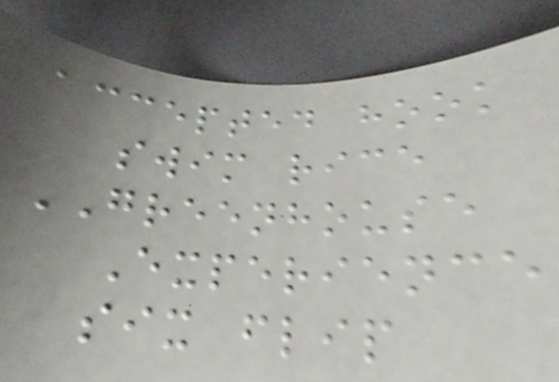accepted hook
swim rice
GREENHOUSE
Experience
six flip
